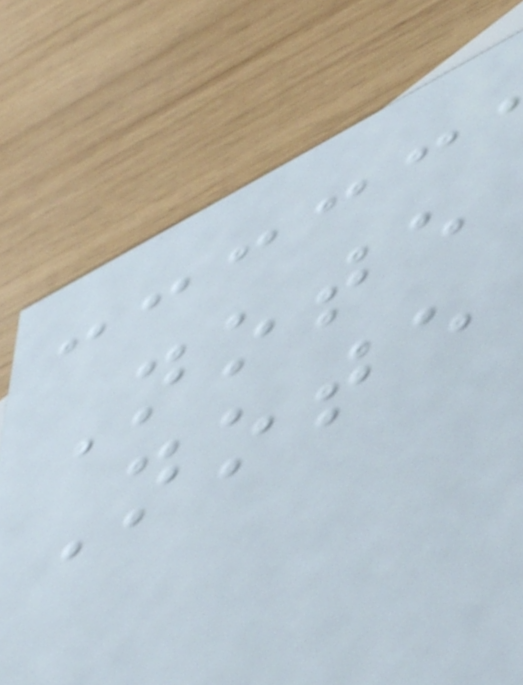Note
Note
